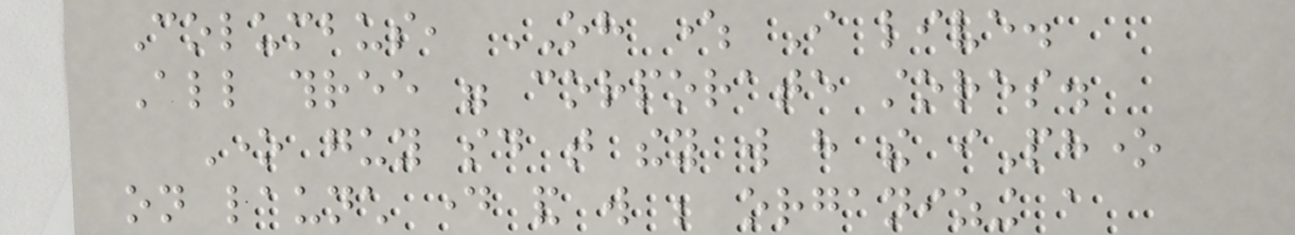Columbus, OH where I live.
All three were corporate stores.
One guy said that they will have the iPhone
on launch day and will be organizing a
